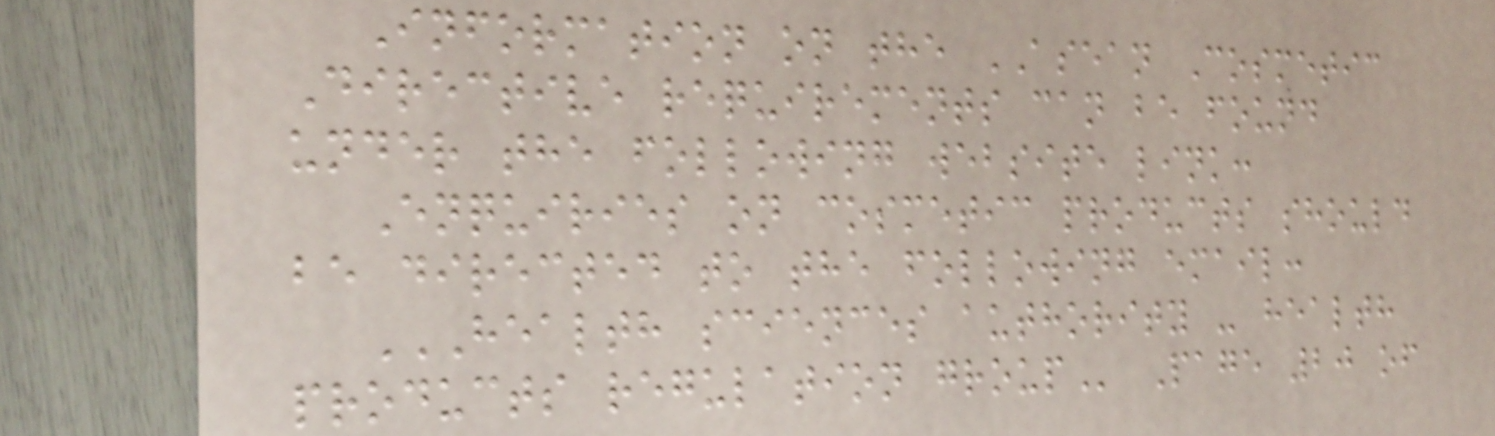Information on the ASEAN Cosmetic
Directive requirements can be found
under the following website link:
Enquiries on cosmetic products should
be directed to the following email:
HEALTH SCIENCES AUTHORITY - HEALTH
PRODUCTS REGULATION GROUP Page 20 of
